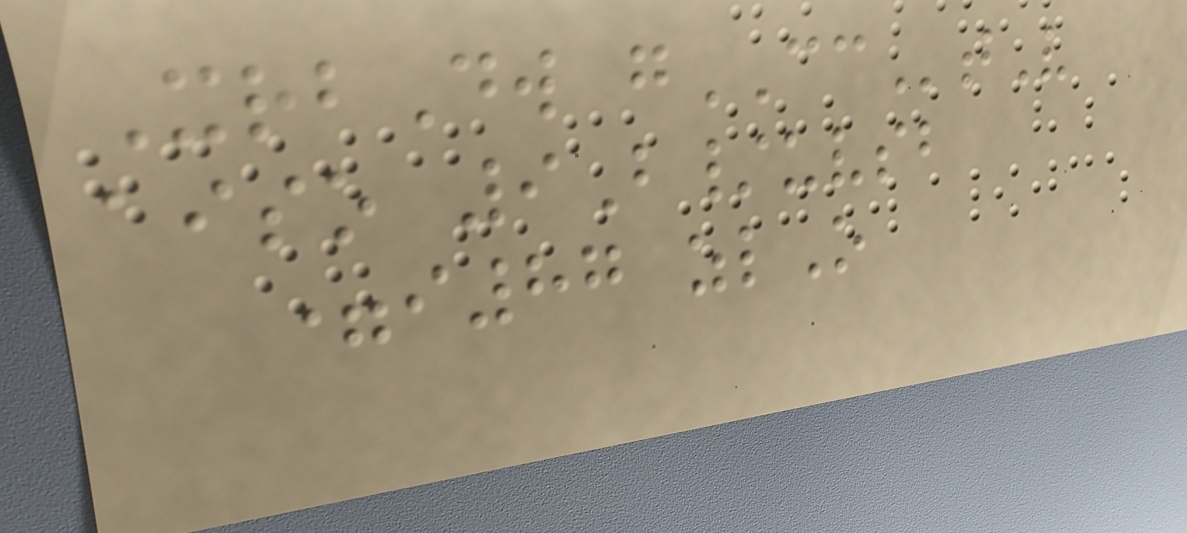XrbDw gCCtV
aiso 9B/uvsb
=i87 zlO
